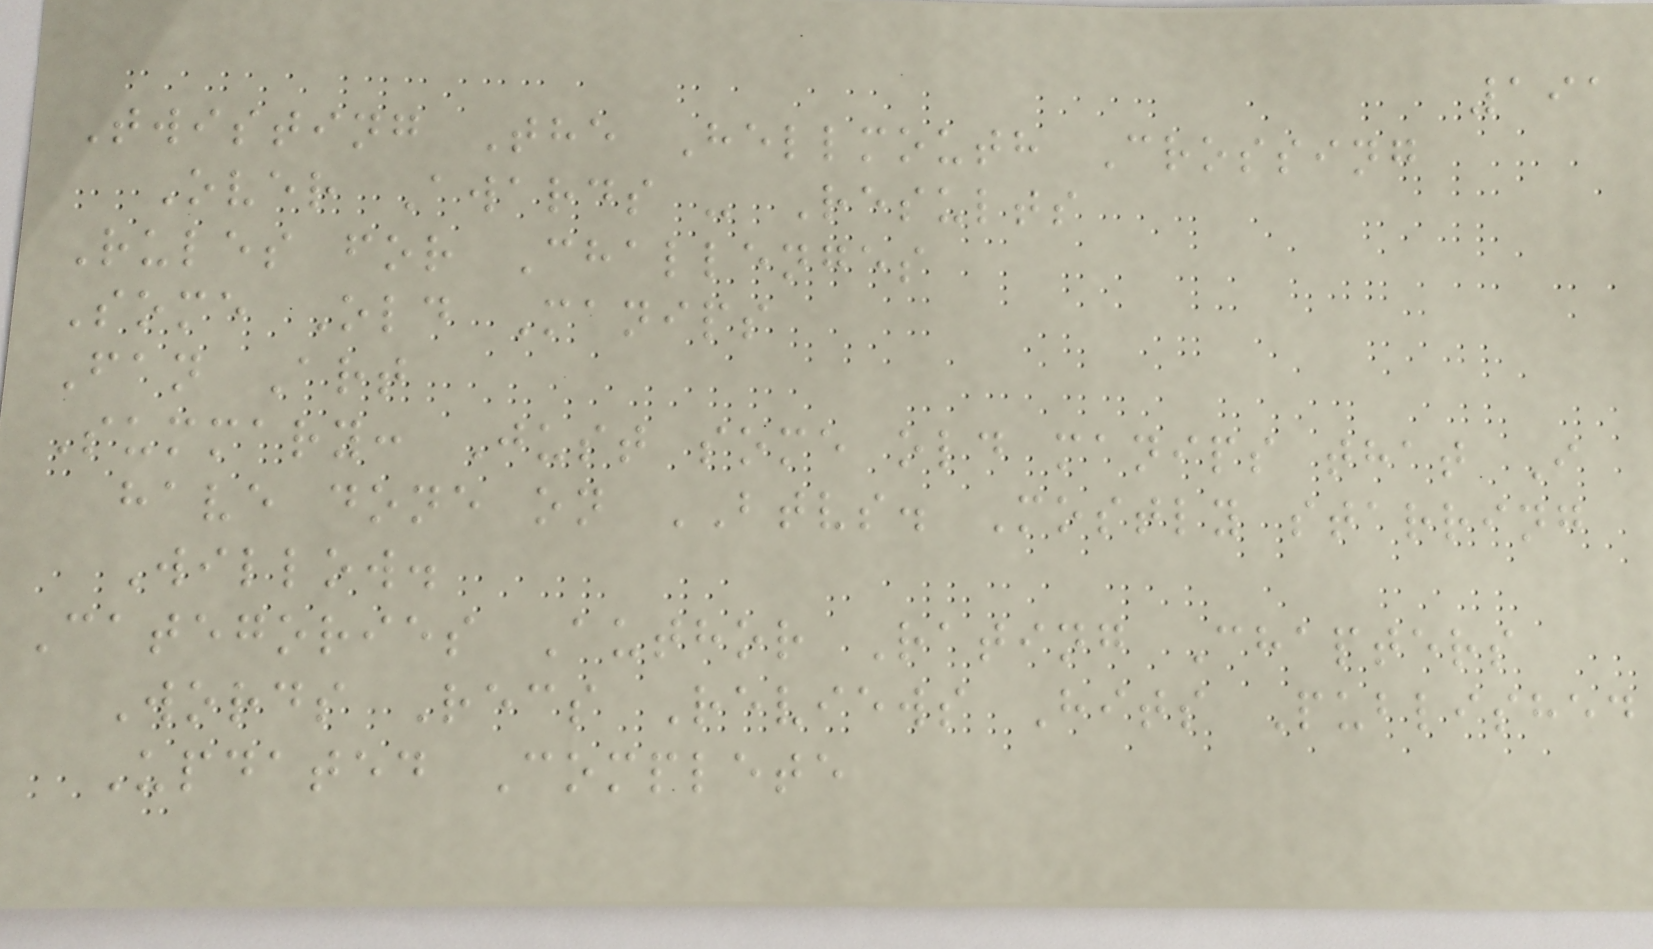191
Twisting The Hellmouth Crossing
Over Awards - Results
Rules for Challenges
Some Old Manips
Fan Art
Summary: Just some old manips that I
have done on BTVS. Mostly starring
Willow.
Categories Author Rating Chapters
Words Recs Reviews Hits Published
Updated Complete
